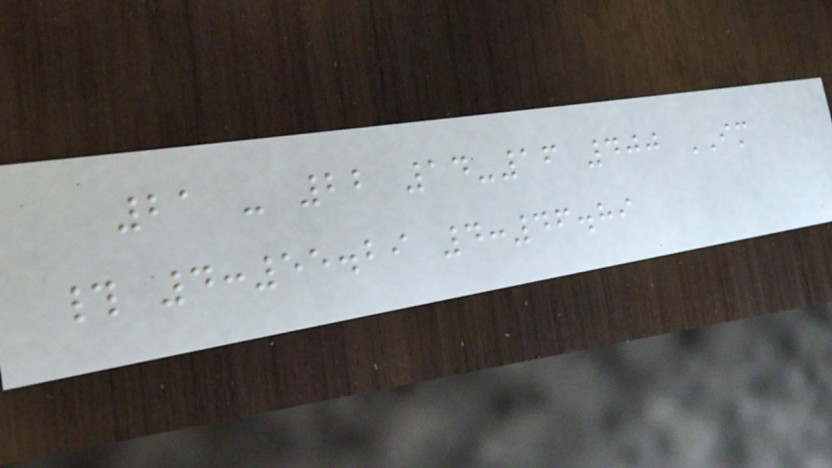21 - 22 14-16 400 IM
# 4:55.29 4:46.89
